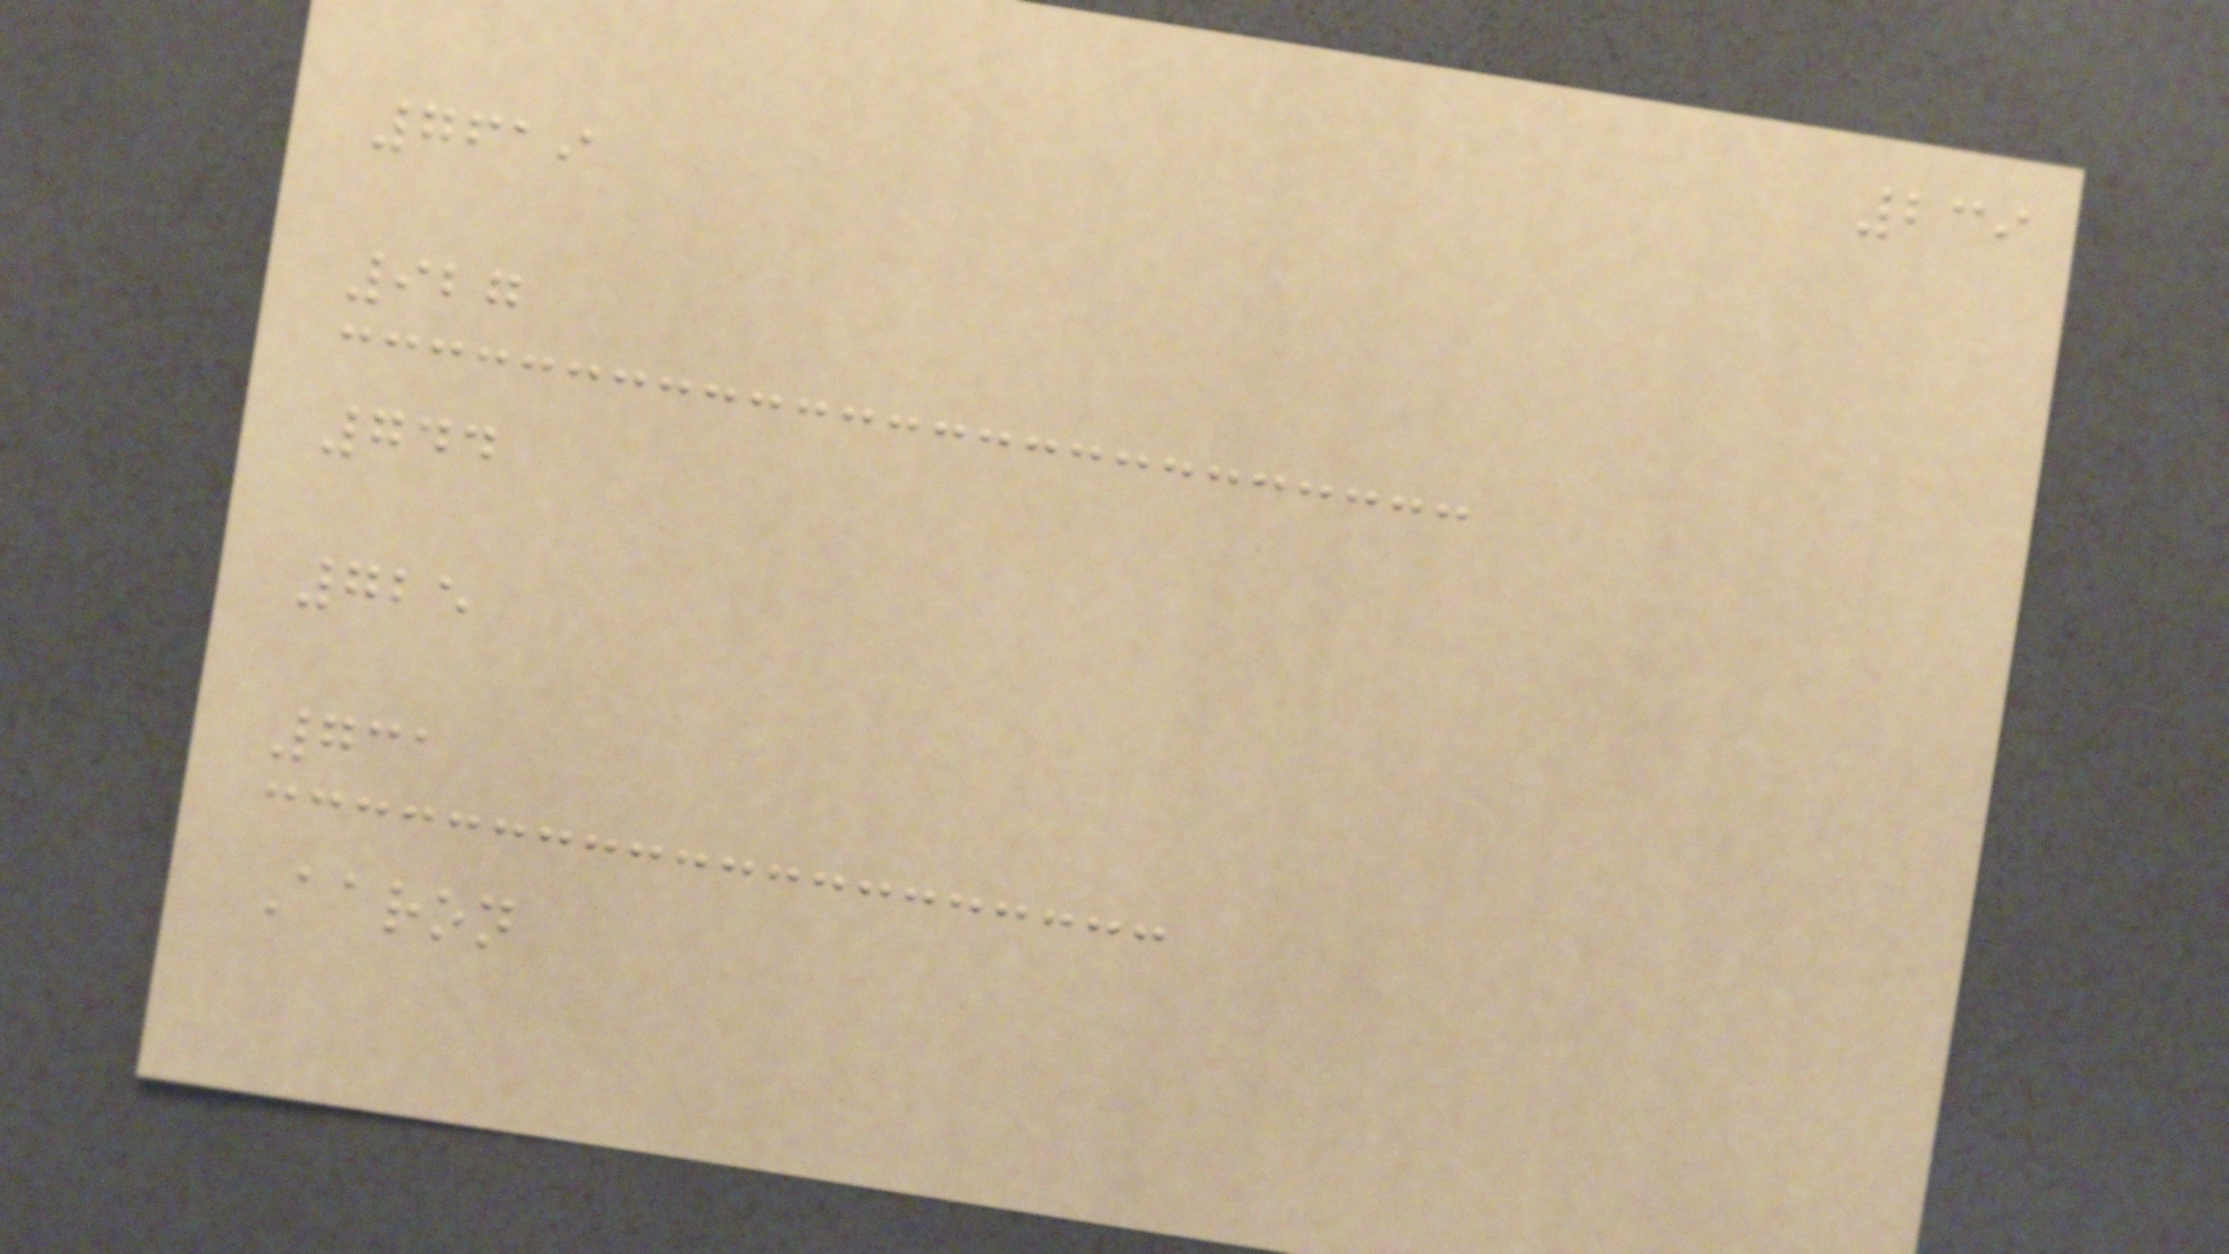239
7619
927
744
725
731
Aaron
